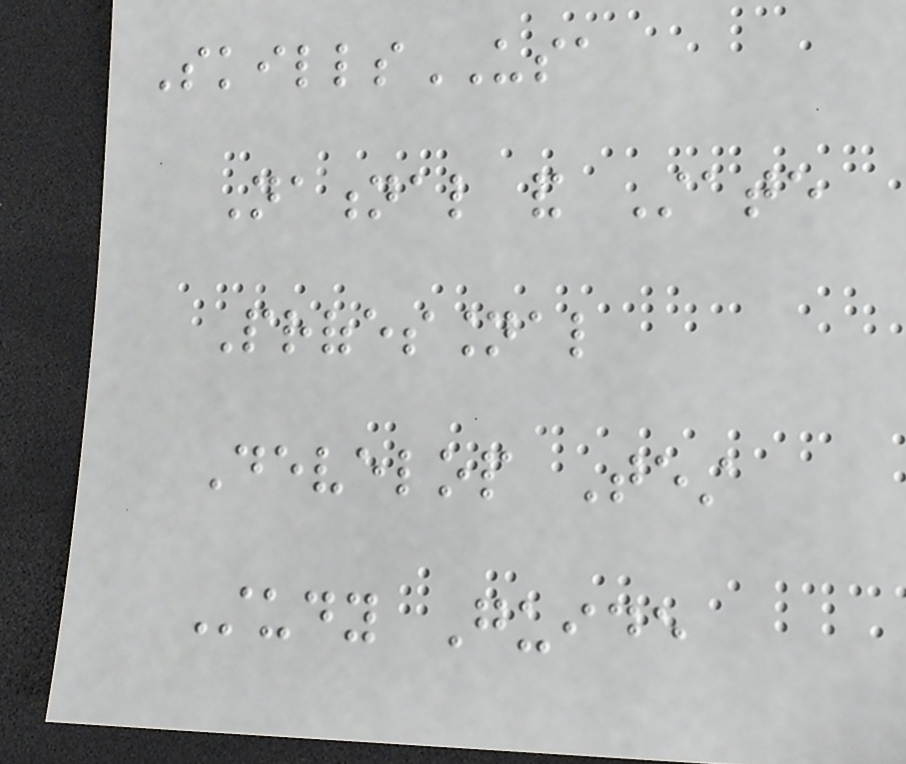SkillsUSA
National and State
Professional
Develop Test
Study Guide
